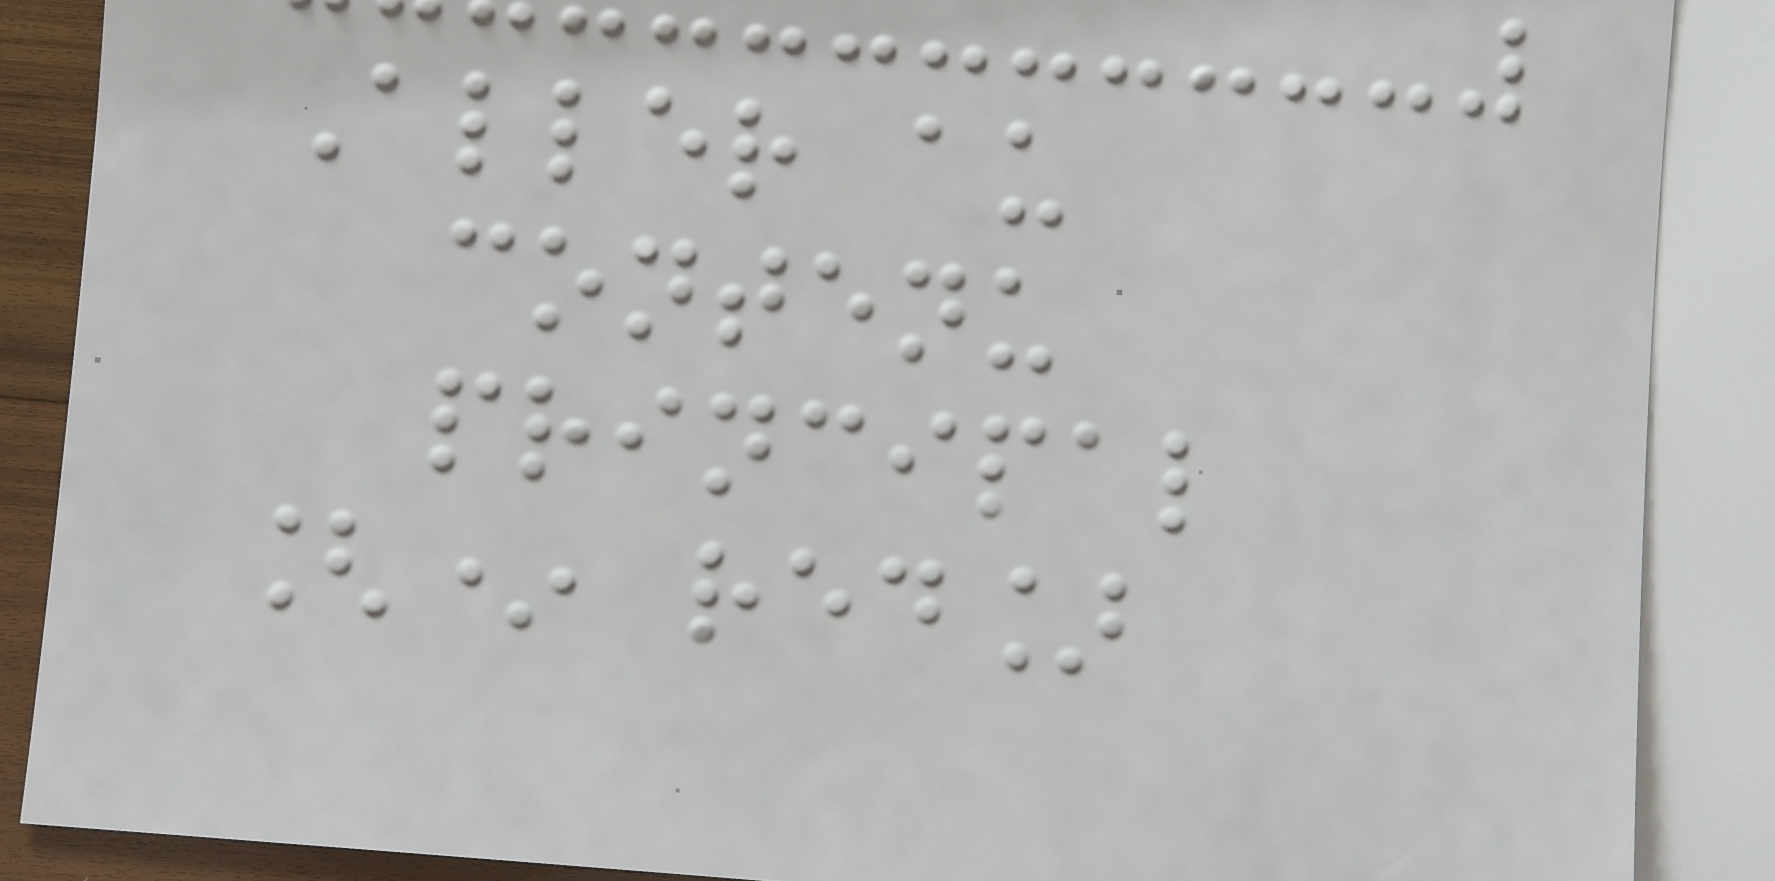Aller au
contenu
principal
[* red]
